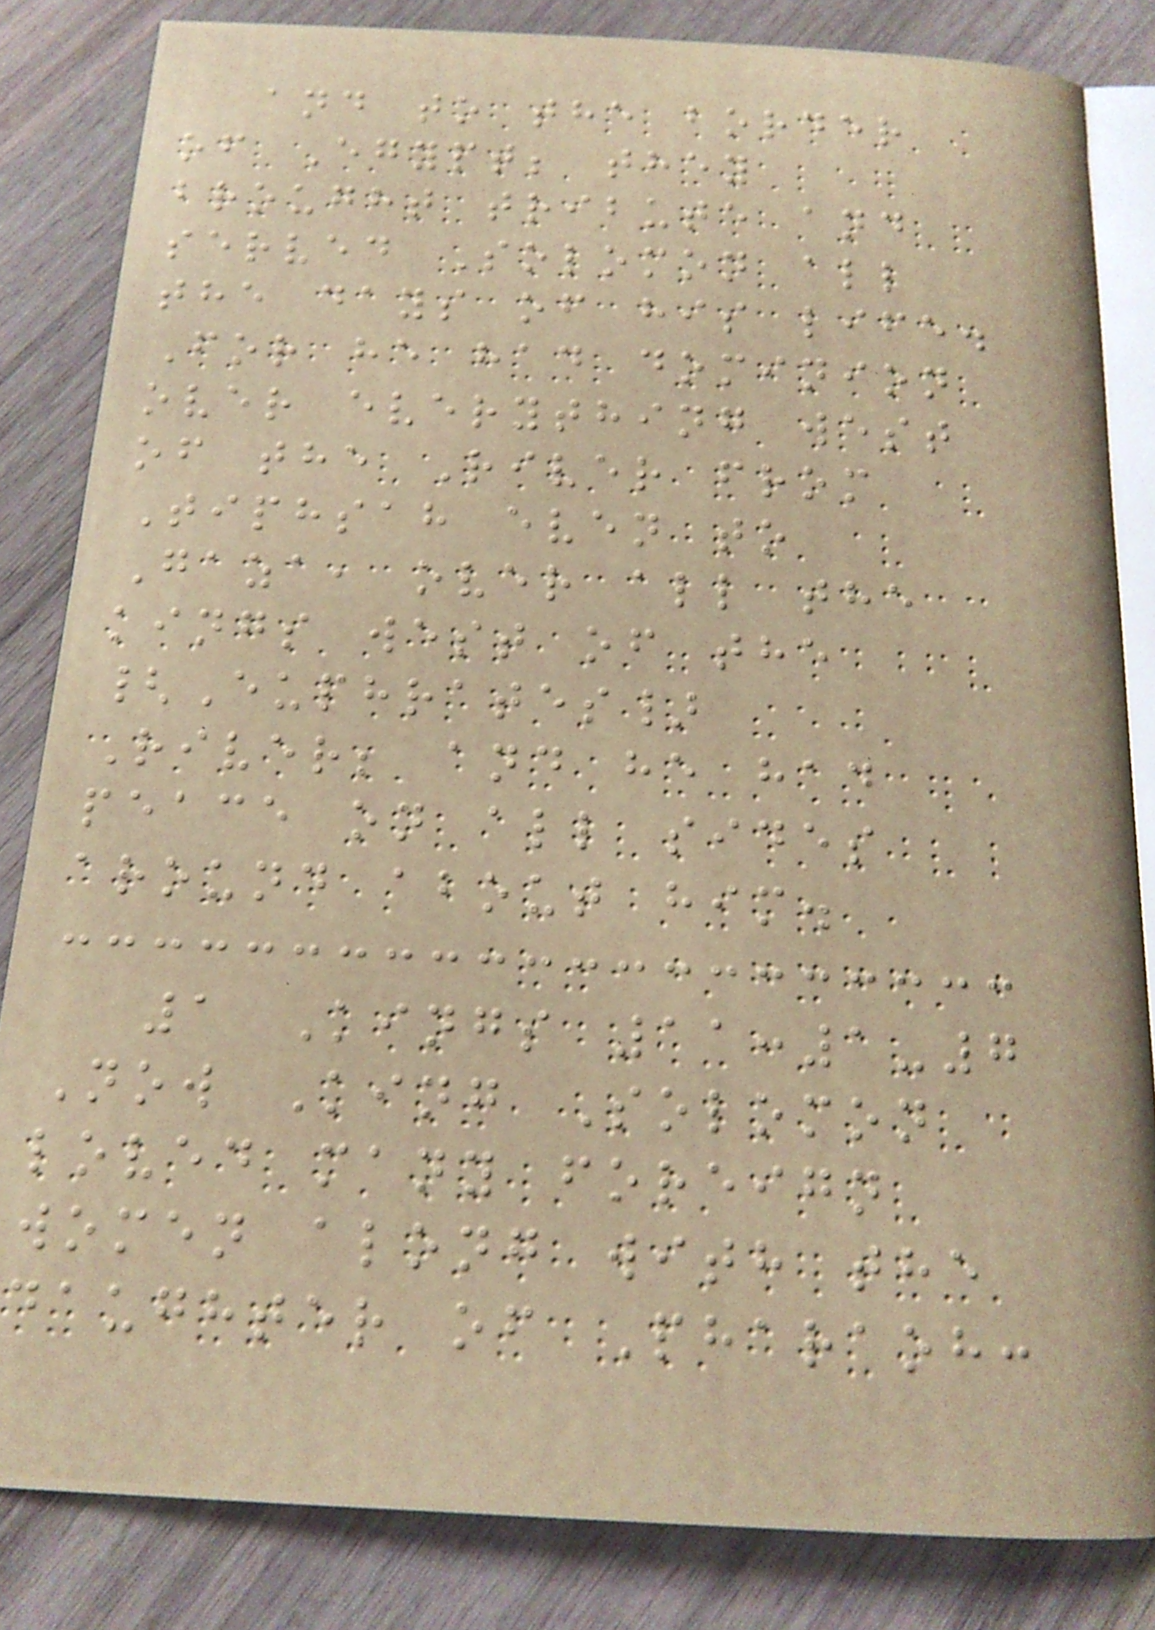and to the border
of Egypt; they
brought tribute and
served Solomon all
the days of his life.
For he had dominion
over everything west
of the River from
Tiphsah even to
Gaza, over all the
kings west of the
{Euphrates}
River; and he had
peace on all sides
around about him.
1 Kings 11:1-7
Now King Solomon
loved many foreign
women along with the
daughter of Pharaoh:
